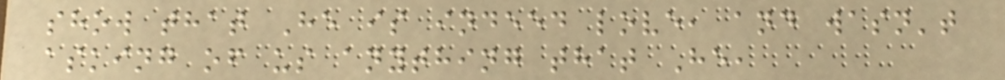show that He is indeed love, and wasn't
asking of us anything that He,
